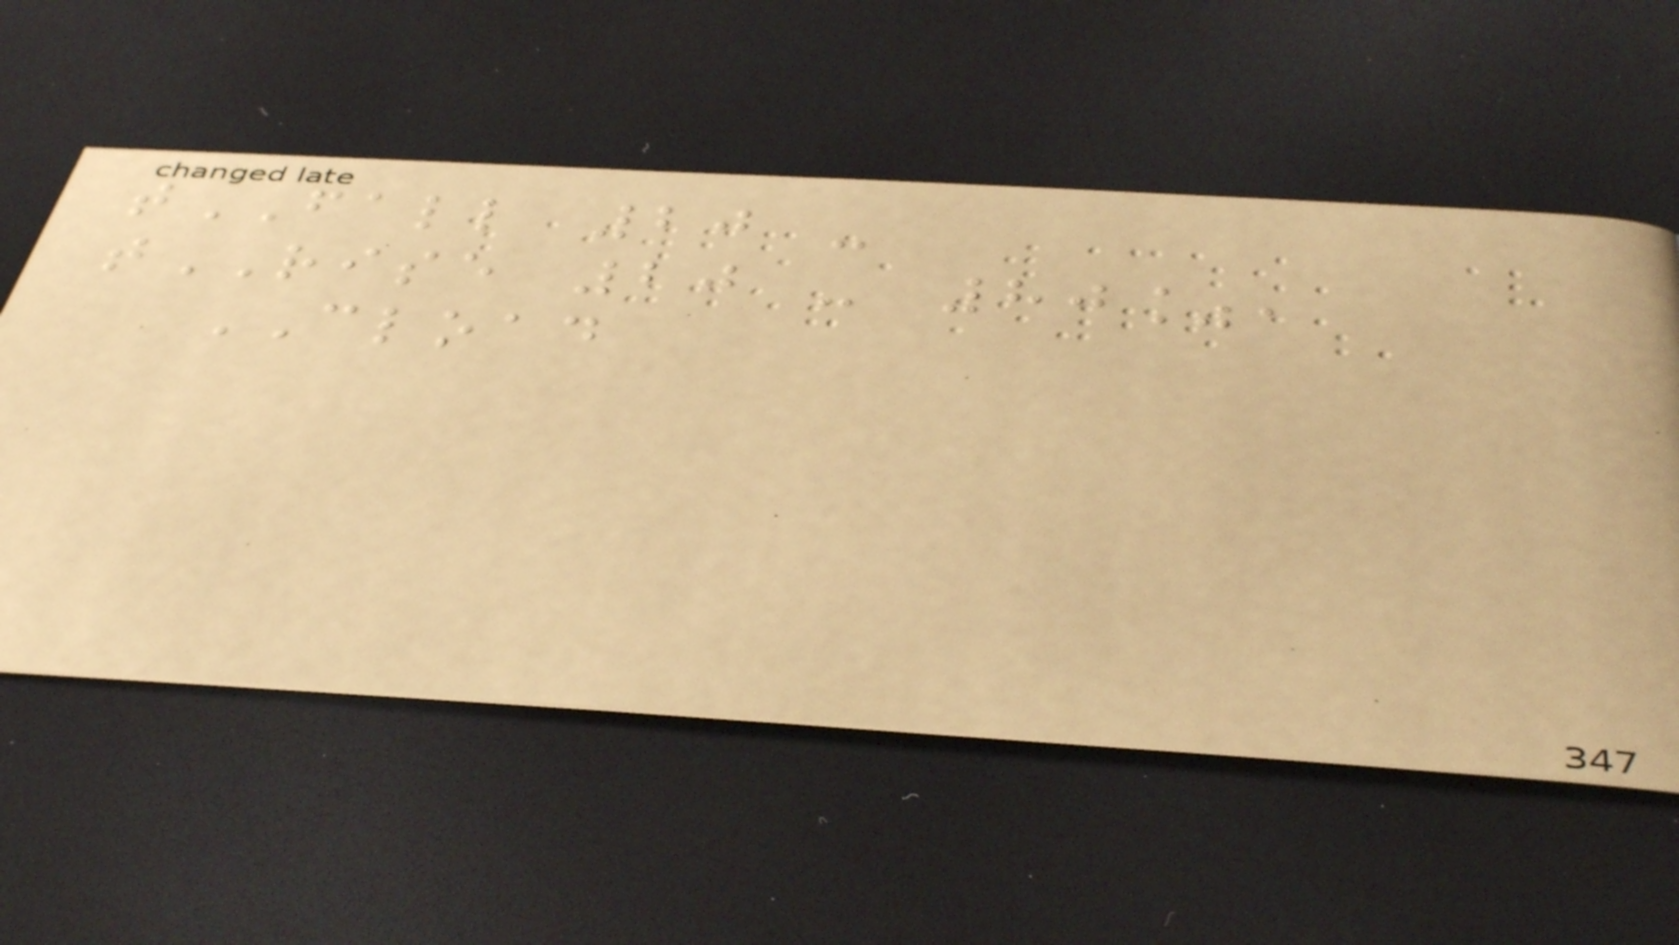tFALL 20 -
tRISE 20 - 80%,
CLOAD
